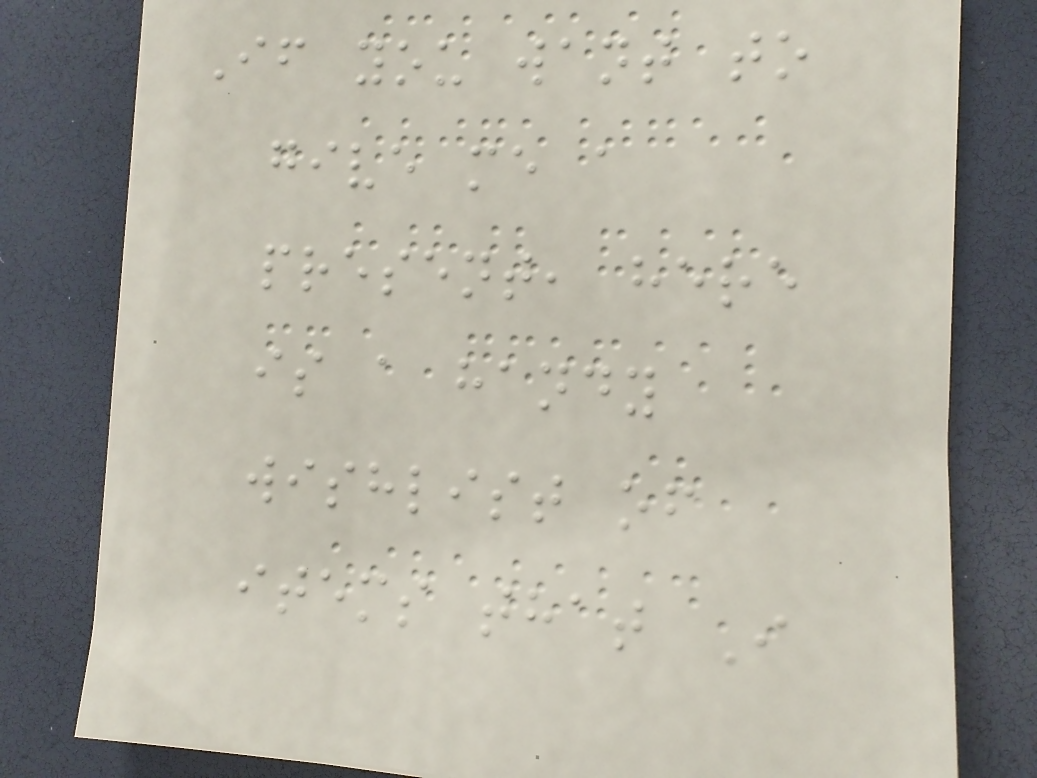If you want to
give me a
present, here
is a handy
wishlist of
items that I
